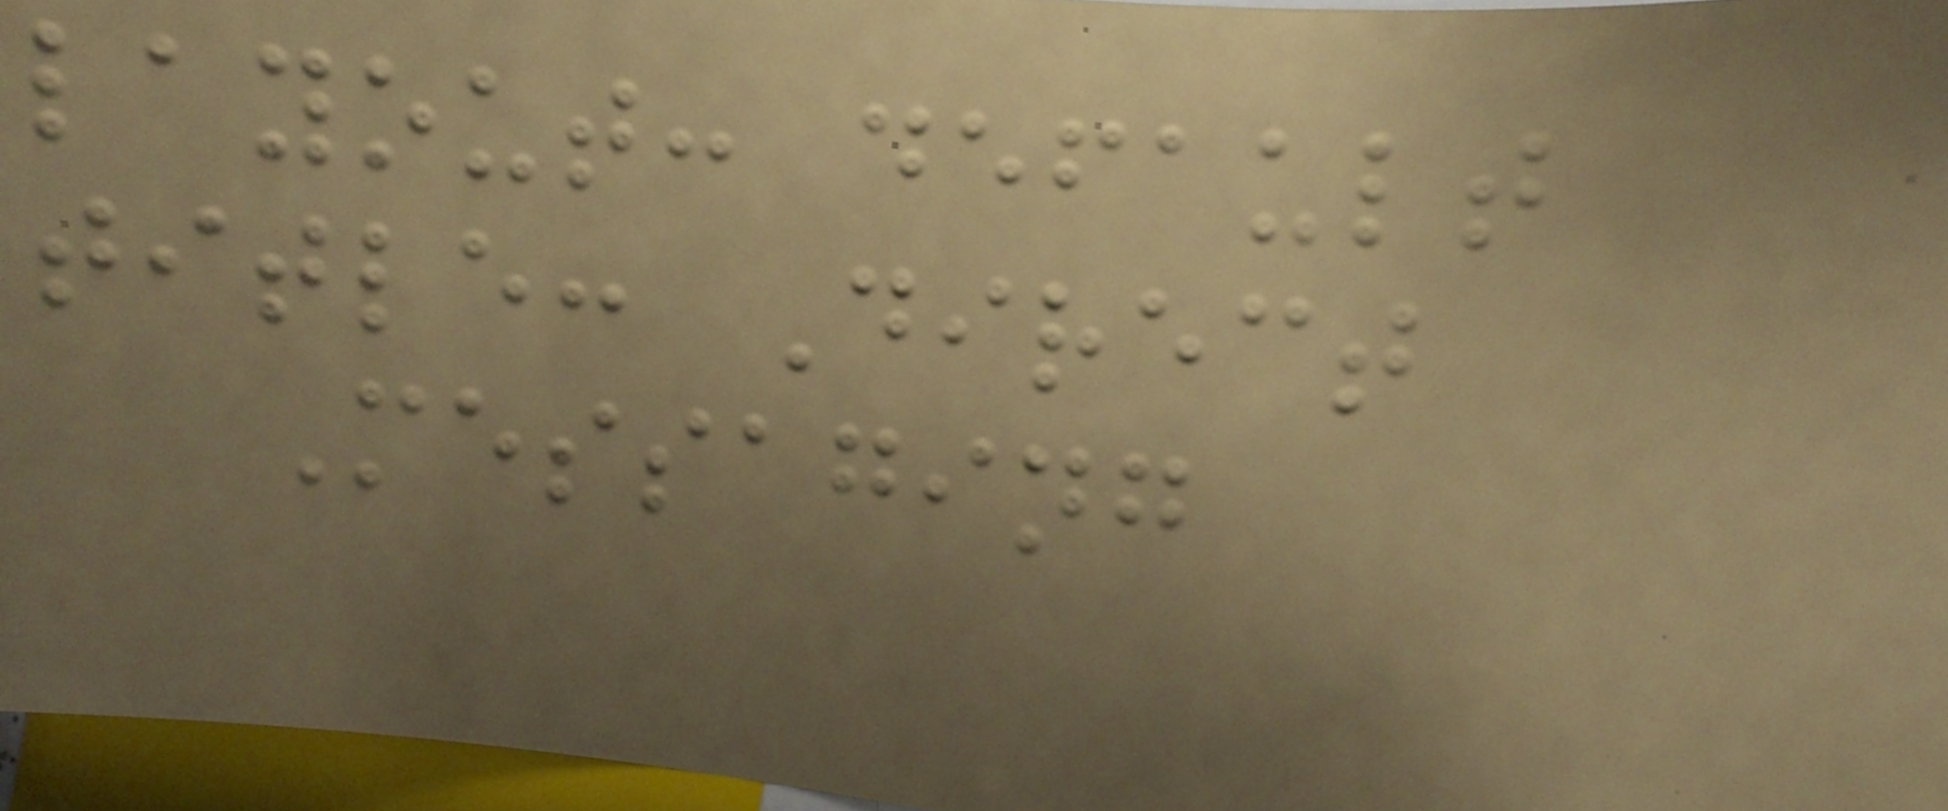layout: default
title: Direct
Messaging
